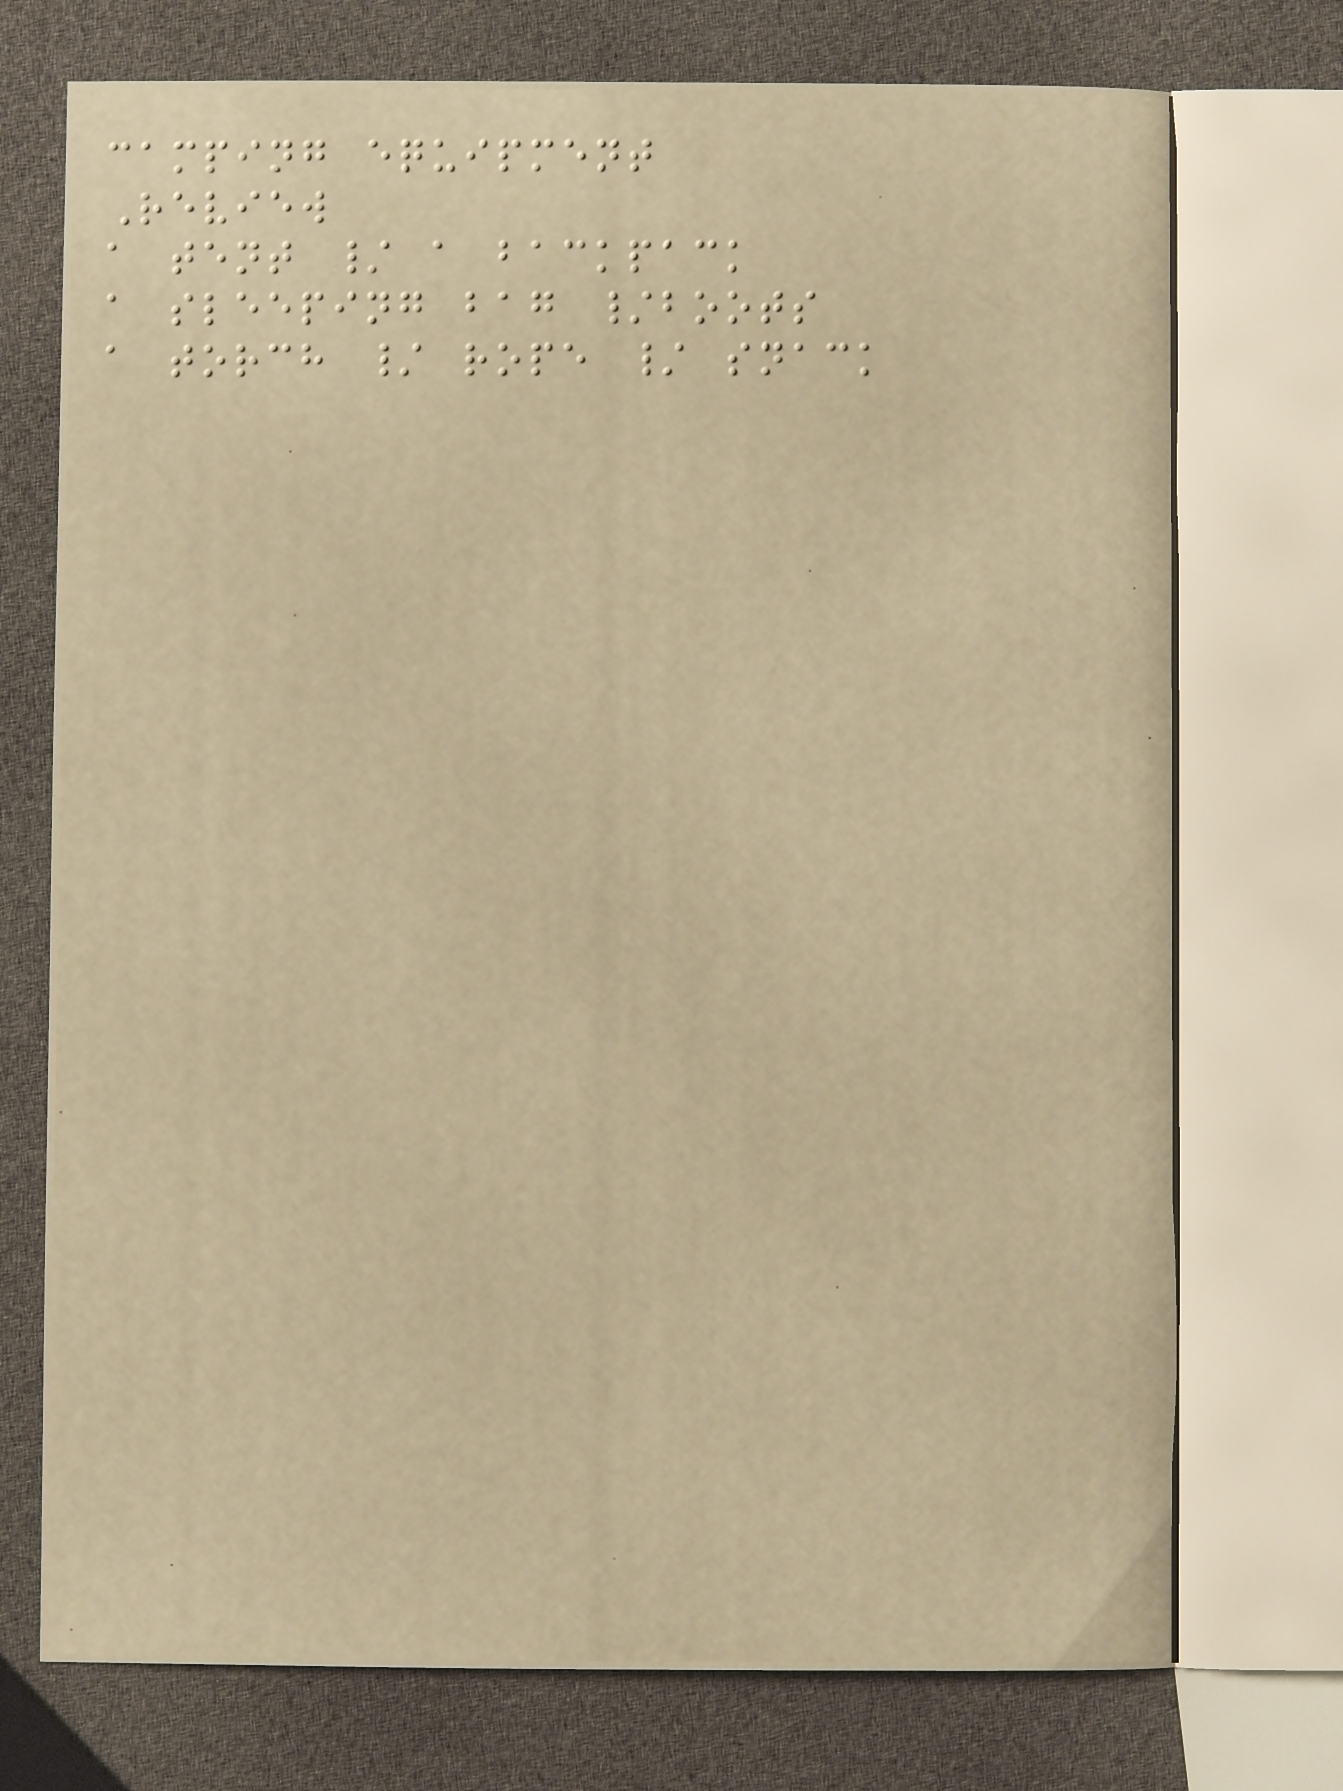camping equipment
Review
a tent / a backpack
a sleeping bag /boots
a torch / rope / snack
